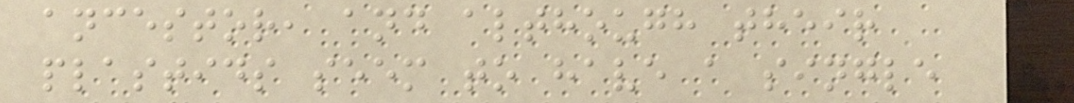ancestor, and although their
plastids seem to have a single
